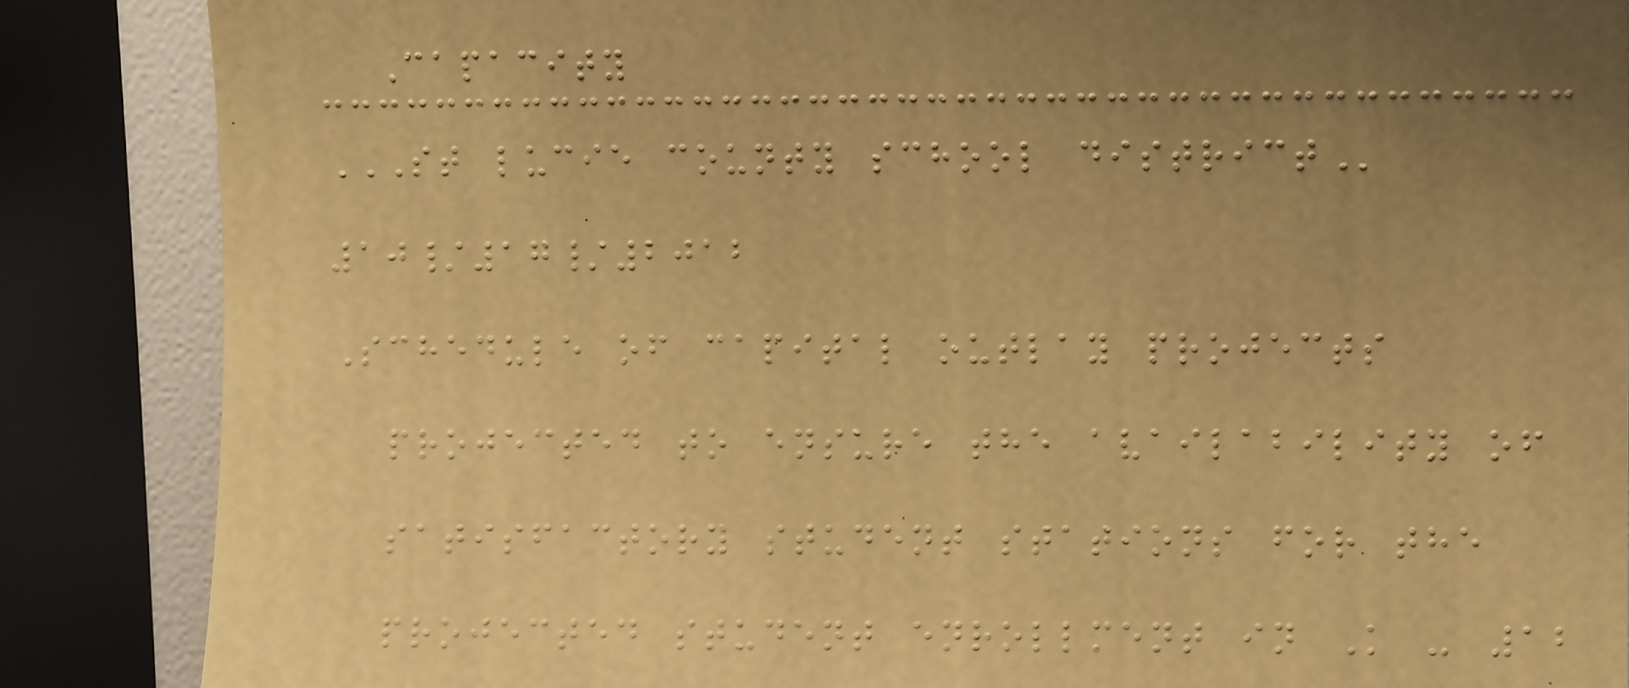Capacity
ST LUCIE COUNTY SCHOOL DISTRICT
10/17/2012
Schedule of capital outlay projects
projected to ensure the availability of
satisfactory student stations for the
projected student enrollment in K - 12
